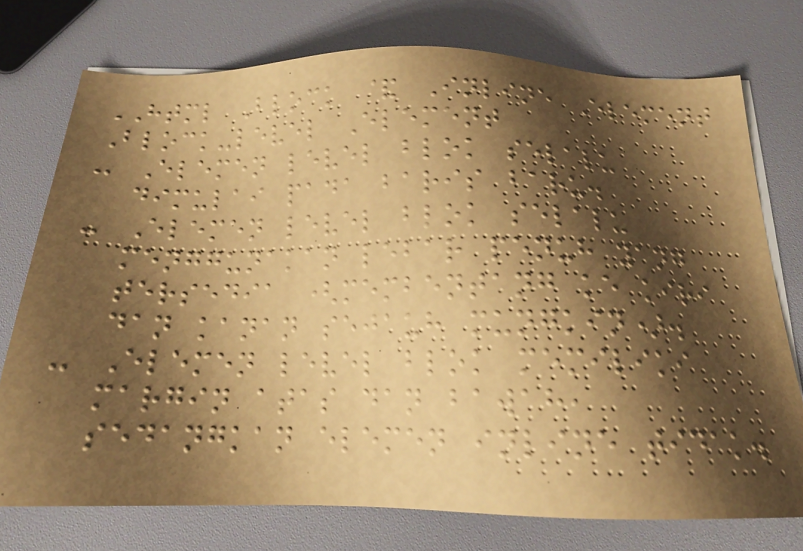HTML Block & Inline Element
Block-level Element
- Elemen level blok selalu
dimulai pada baris baru.
- Elemen level blok selalu
menggunakan lebar penuh yang
tersedia (membentang ke kiri
dan kanan sejauh mungkin).
- Elemen level blok memiliki
margin atas dan bawah,
sedangkan elemen inline tidak.
